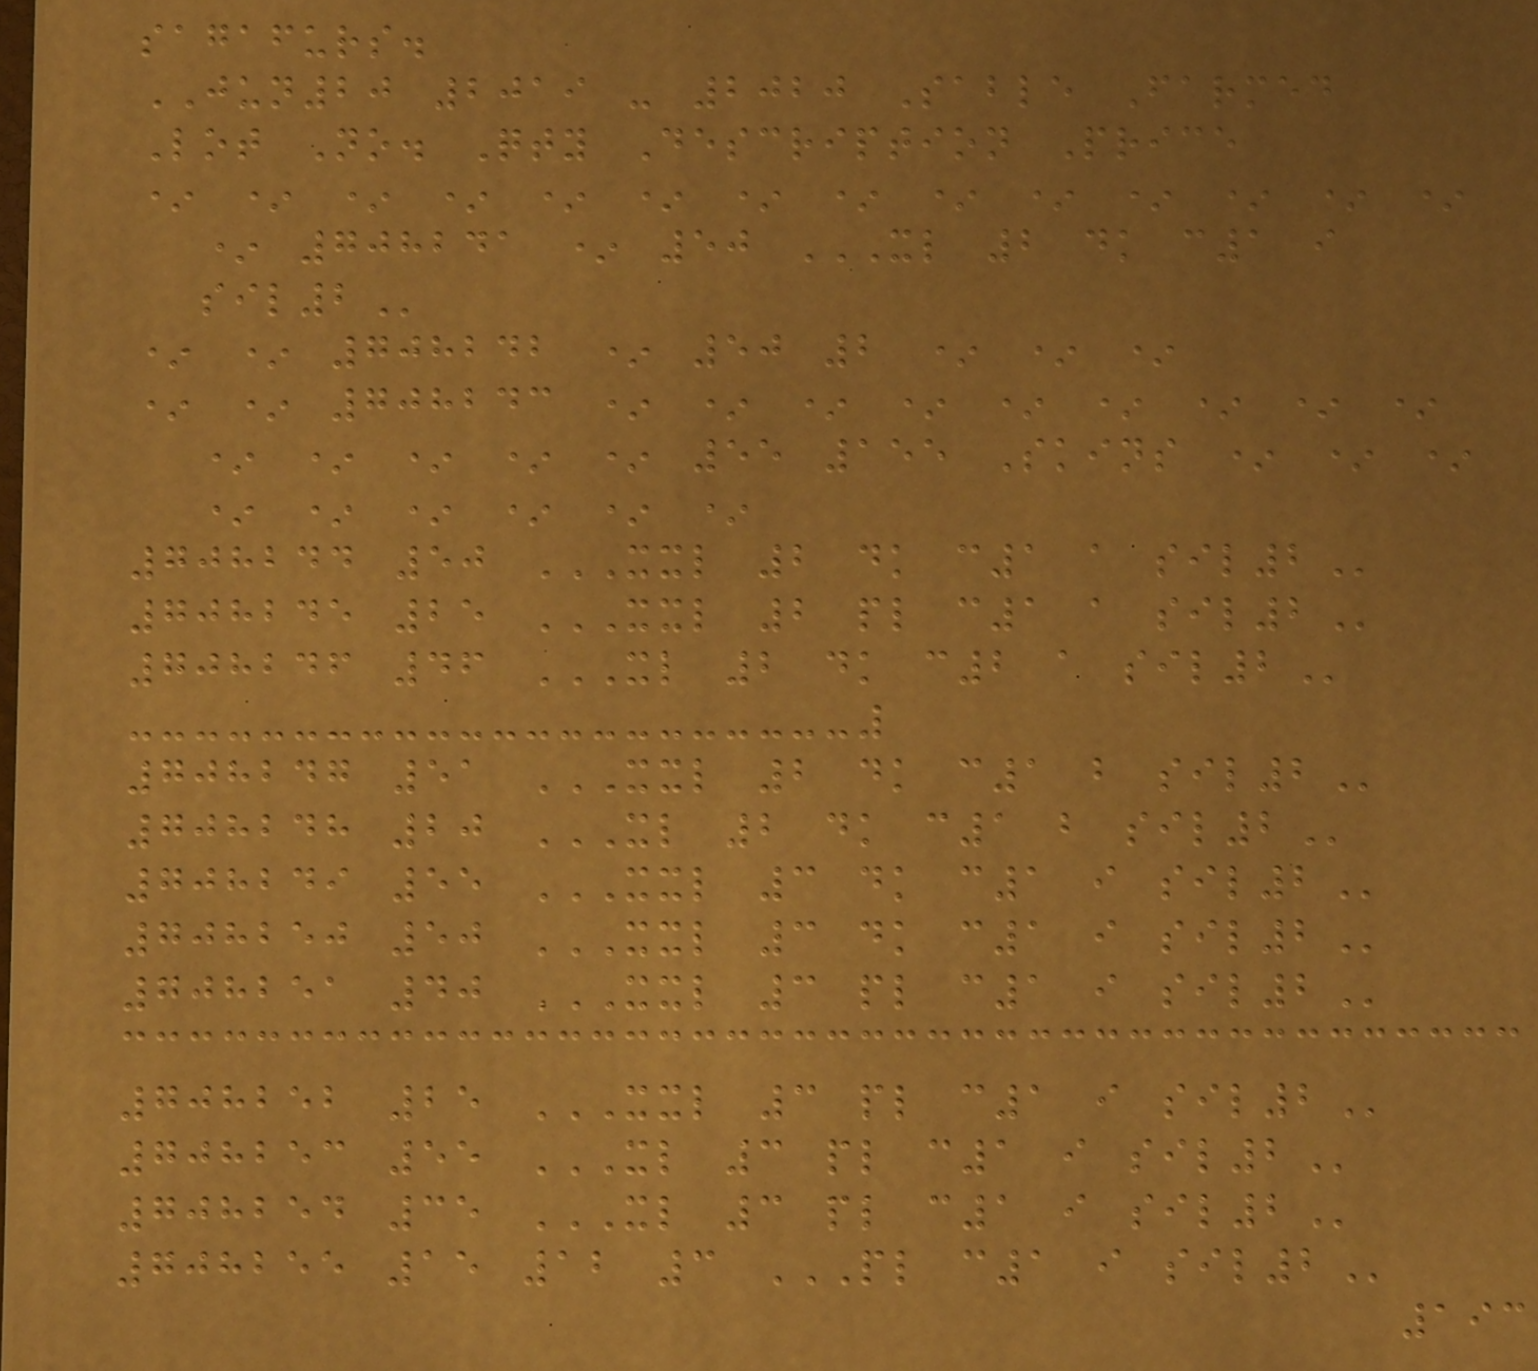sagafurs.
JUN20 2019 - 2020 Sable Farmed
Lot No. Qty Description Price
* * * * * * * * * * * * * *
* 708241 * 50 XL 2 DK C1 I
SIL2
* * 708242 * 50 2 * * *
* * 708243 * * * * * * * * *
* * * * * 55 155 Skins * * *
* * * * * *
708244 50 XXL 2 DK C1 A SIL2
708245 25 XXL 2 PL C1 A SIL2
708246 46 XL 2 DK C2 A SIL2
708247 51 XXL 2 DK C1 B SIL2
708248 20 XL 2 DK C1 B SIL2
708249 55 XXL 3 DK C1 I SIL2
708250 50 XXL 3 DK C1 I SIL2
708251 40 XXL 3 PL C1 I SIL2
708252 25 XXL 3 PL C1 I SIL2
708253 55 XL 3 PL C1 I SIL2
708254 35 XL 3 PL C1 I SIL2
708255 15 12 3 PL C1 I SIL2
193
